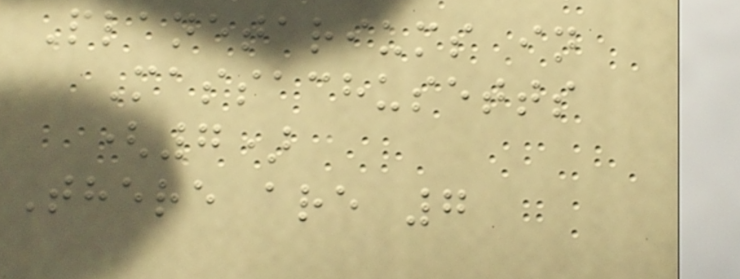Planetariums in
Massachusetts
(7)
There are 7
